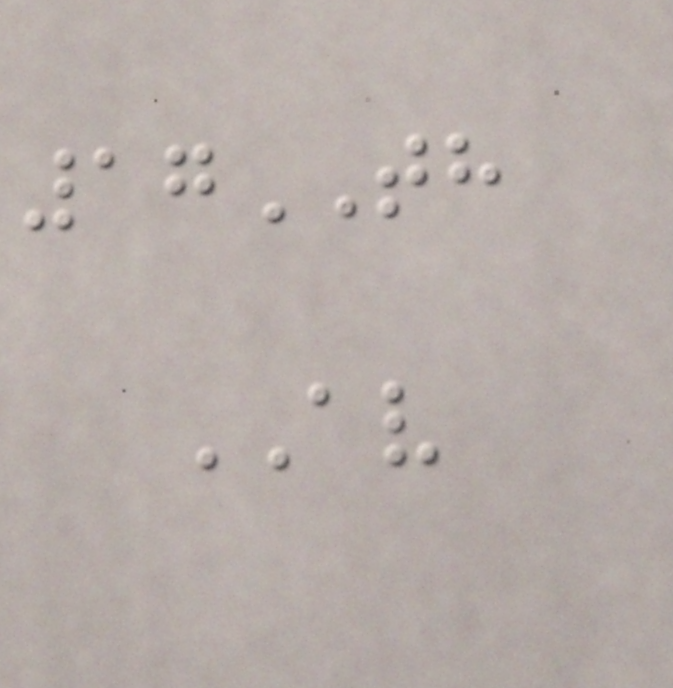17TH
AV
